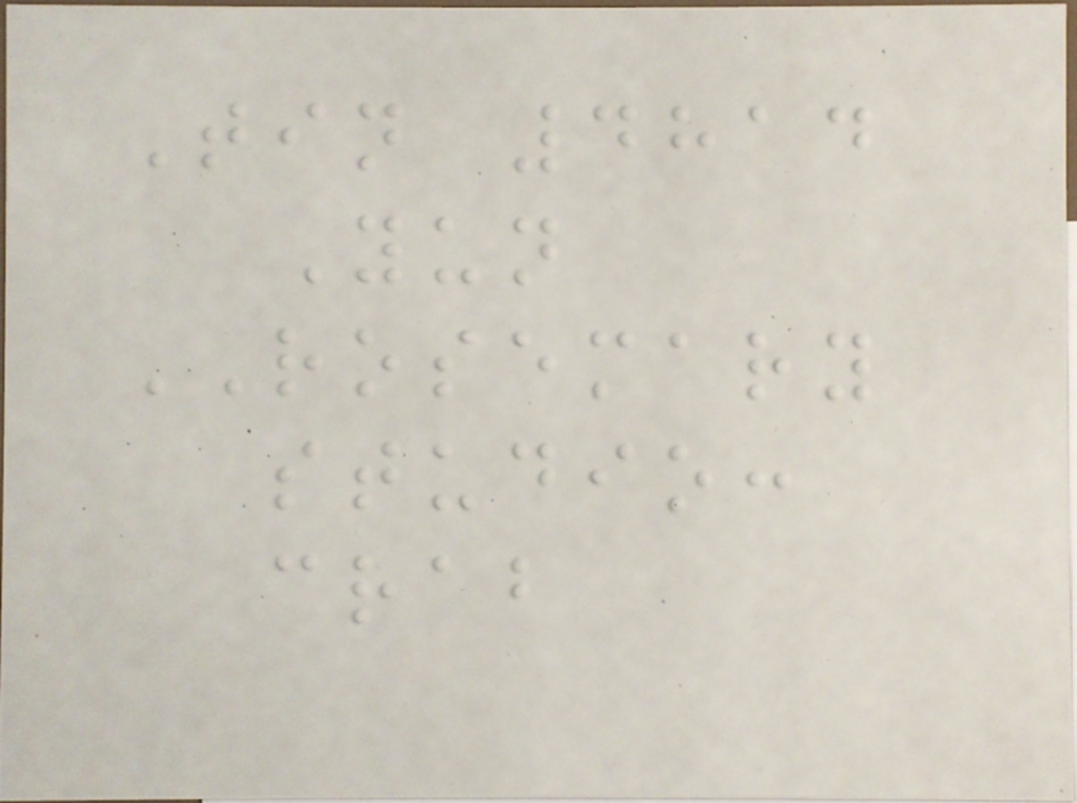Tin 4814
Yun
ROSEMARY
studio:
crab
